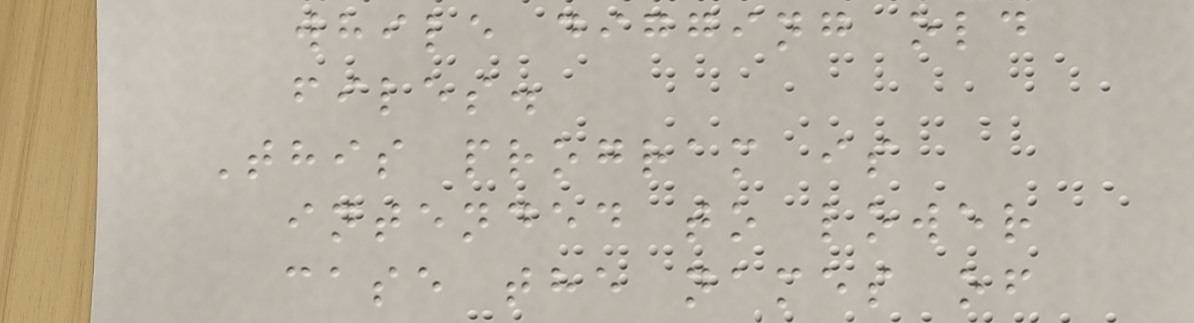while digging old
files.
This program is
intended to lower
case the names of
